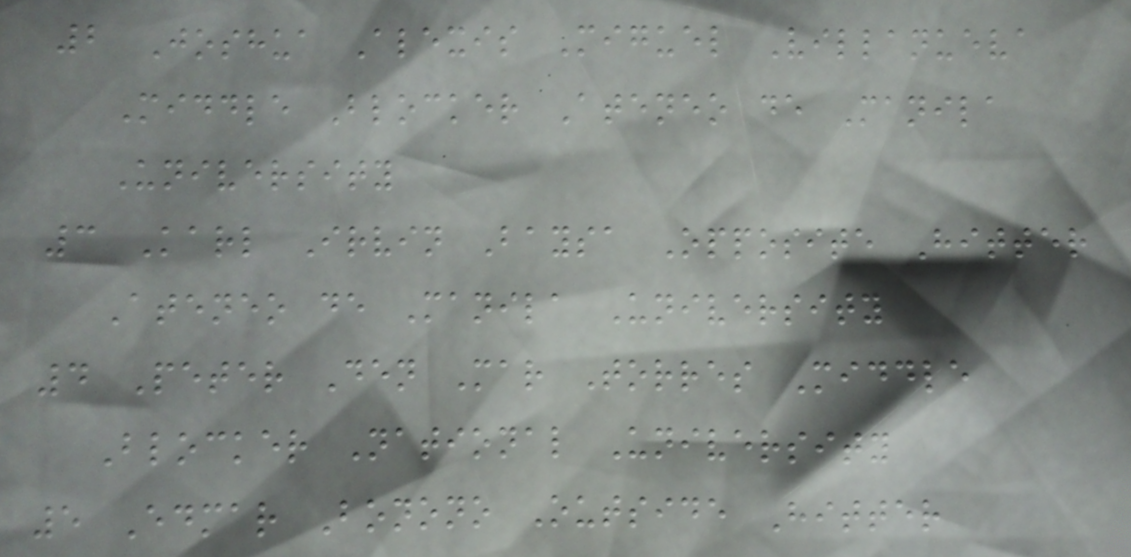2 Joshua Alexis Miguel Villanueva
Middle Blocker Ateneo de Manila
University
3 Karl Irvin Baysa Opposite Hitter
Ateneo de Manila University
4 Peter Den Mar Torres Middle
Blocker National University
5 Edmar Bonono Outside Hitter
